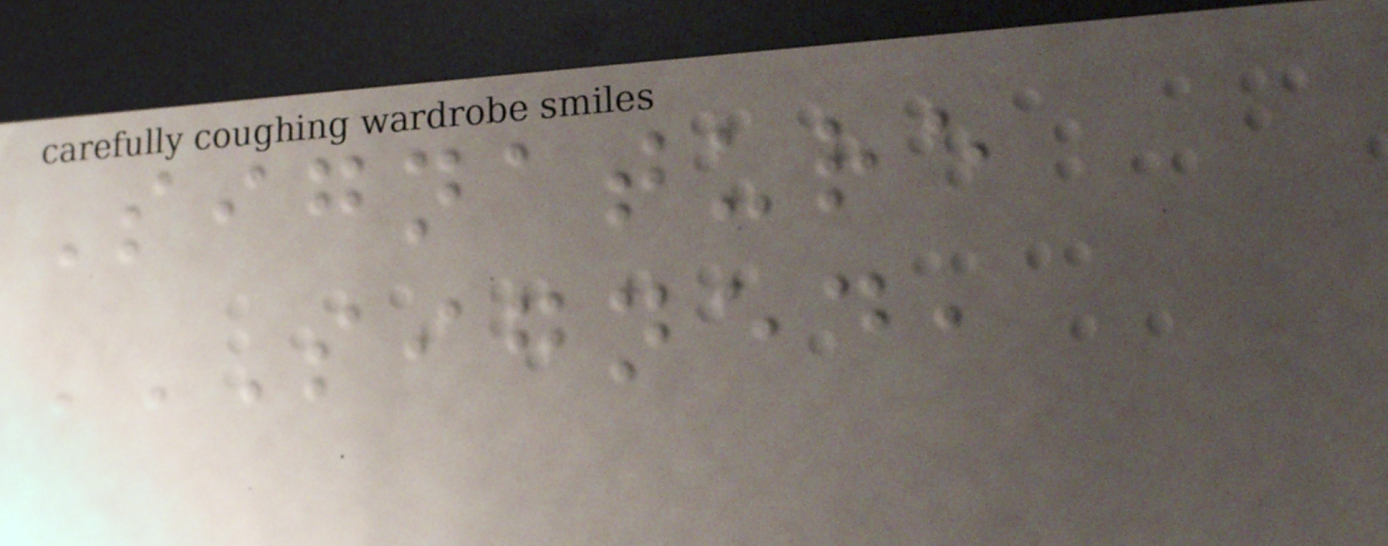Signature
SIGNED,
